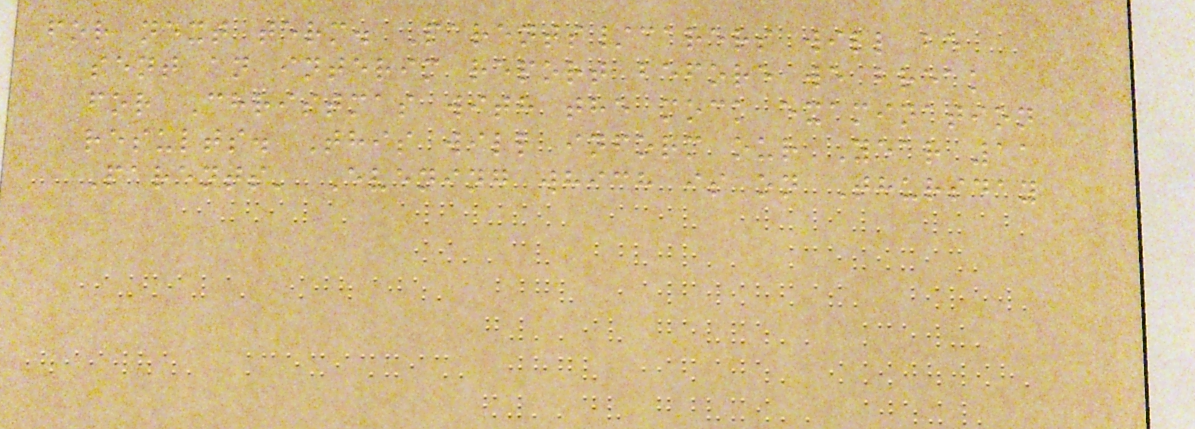for next term. Parents/carers will be
sent an interim report before we break
for Christmas with the mock examination
results. This will inform our Year 11
Parents' Evening which is on Thursday
